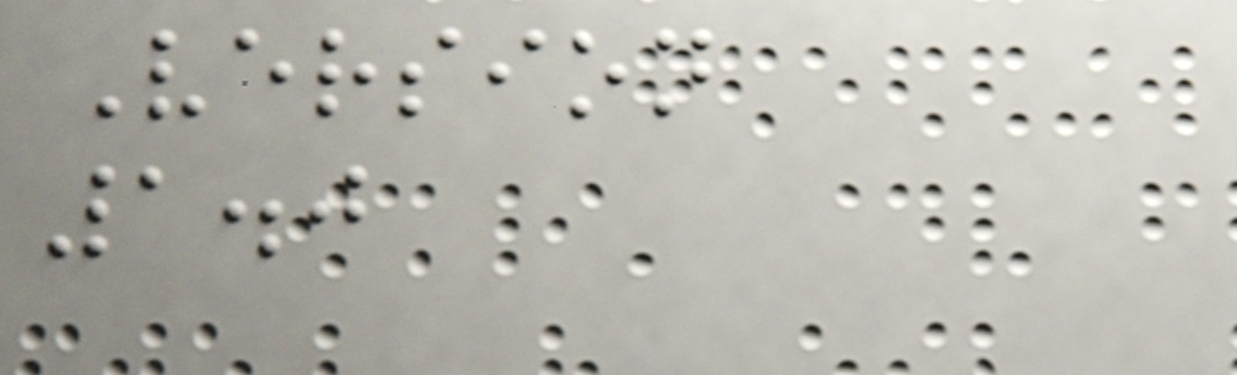Version
1.0
